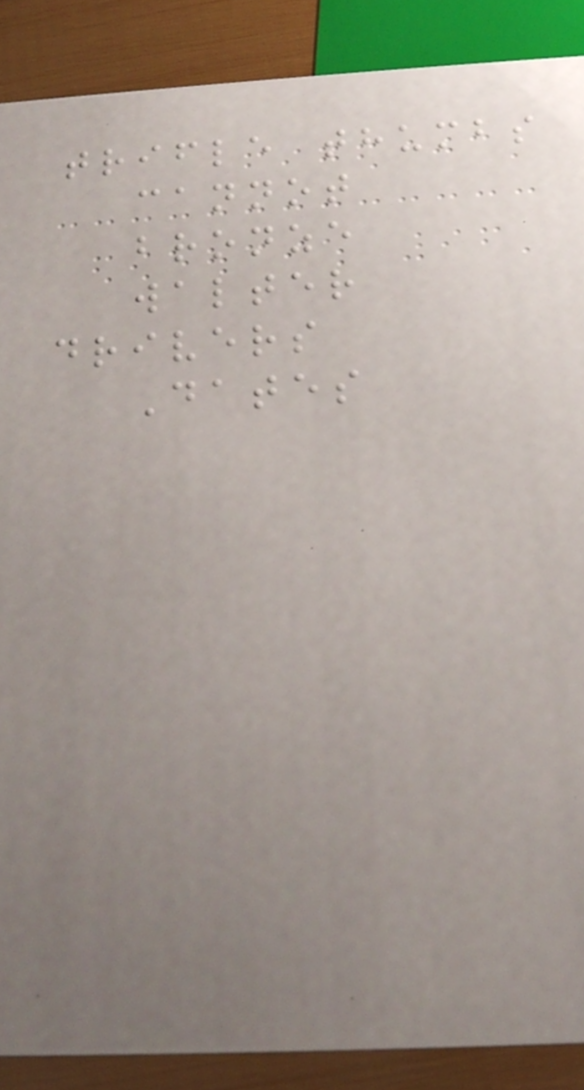trifle thumbs
cannot
bronze
walter
drivers
Dates
